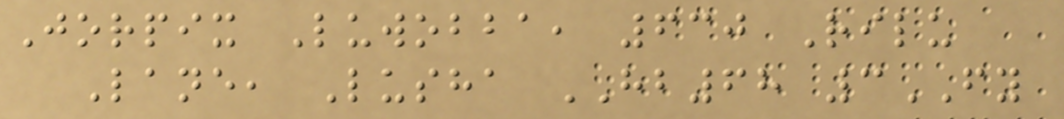Jorpix Luwobba, 630 Rilu
Lane, Lusha HB68 3FY
